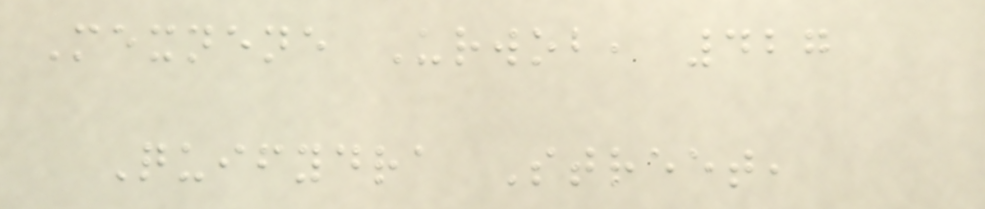Mexnene Urwob, 427
Quifydra Street,
